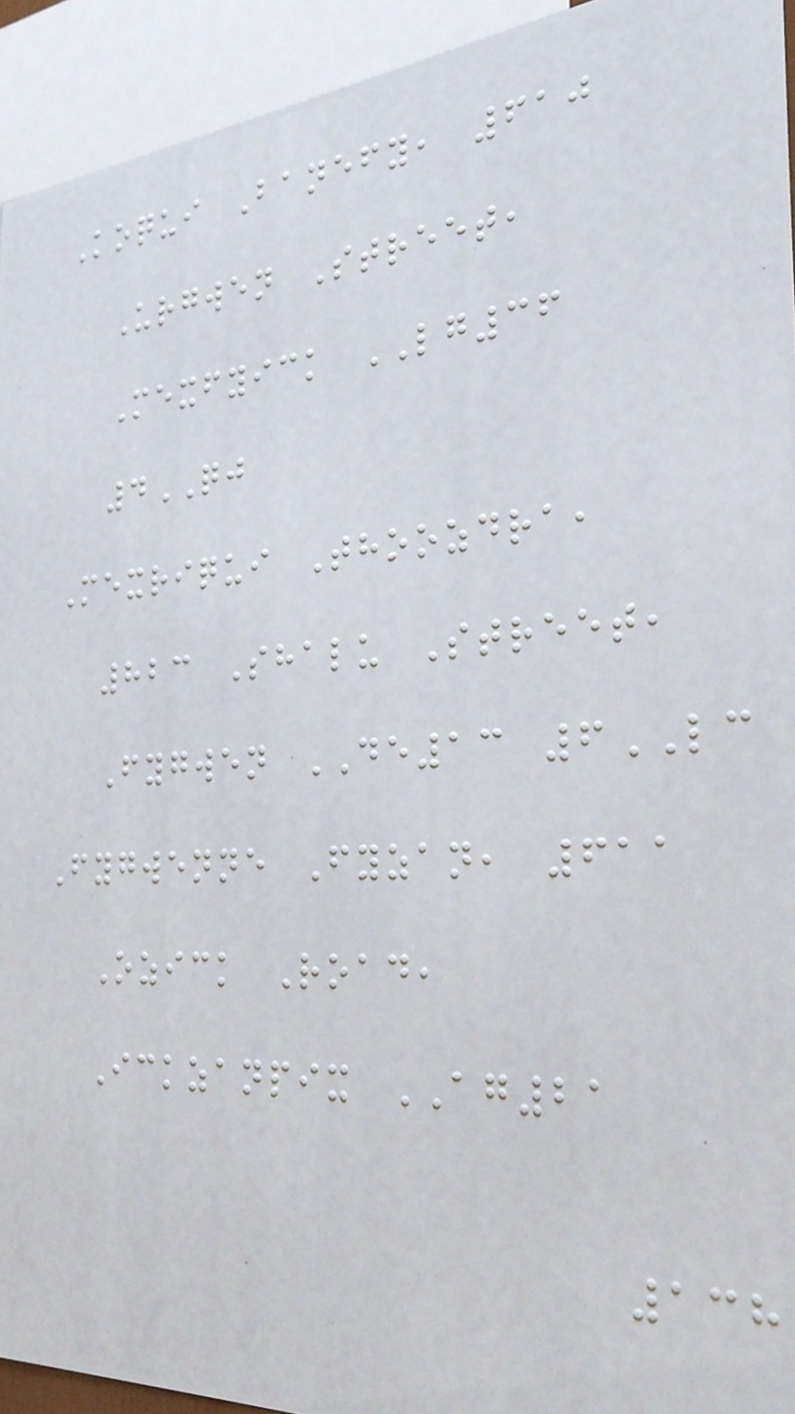Koqui Banefy, 610
Urgwen Street,
Mexfyick LG36
4QJ
Mexriqui Thoozdra,
823 Shalu Street,
Fygwen DE13 6LC
Fygwenne Fyzan, 611
Ozick Road,
Ickzanpix AG21
138
